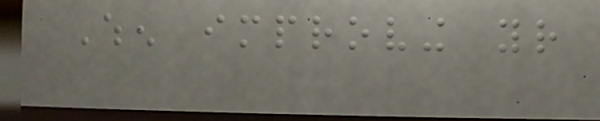When improving your
